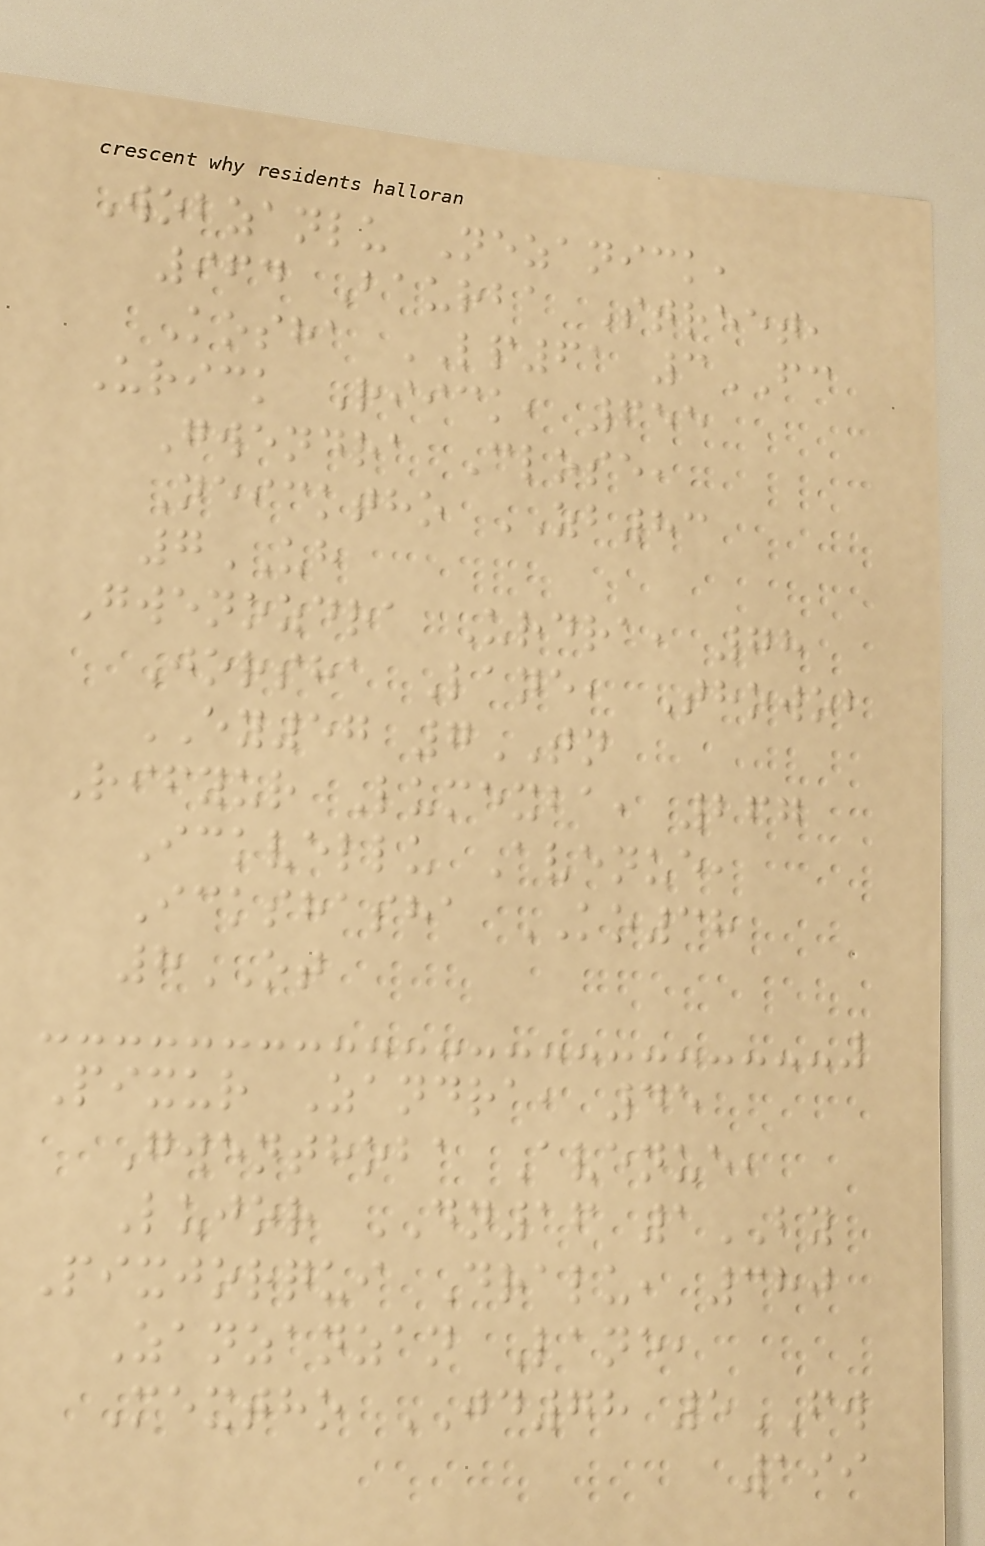Wobzanlu Nezanick,
964 Baurba Street,
Kosha LP61 3FC
Urick Riick, 655
Gwendra Close,
Neicktho ZB83
7UH
Gwenozdra Urdra, 78
Jorsha Lane, Thowob
EY57 7TN
Rifyur Lumexba, 267
Ickvellu Avenue,
Ickshasha KO38
8OT
Pixur Zandra, 45
Gwenthoba Avenue,
Lujor DN16 1BY
Pixjorqui Dralu, 380
Zanzanzan Lane,
Mextho JD78 5FW
199
